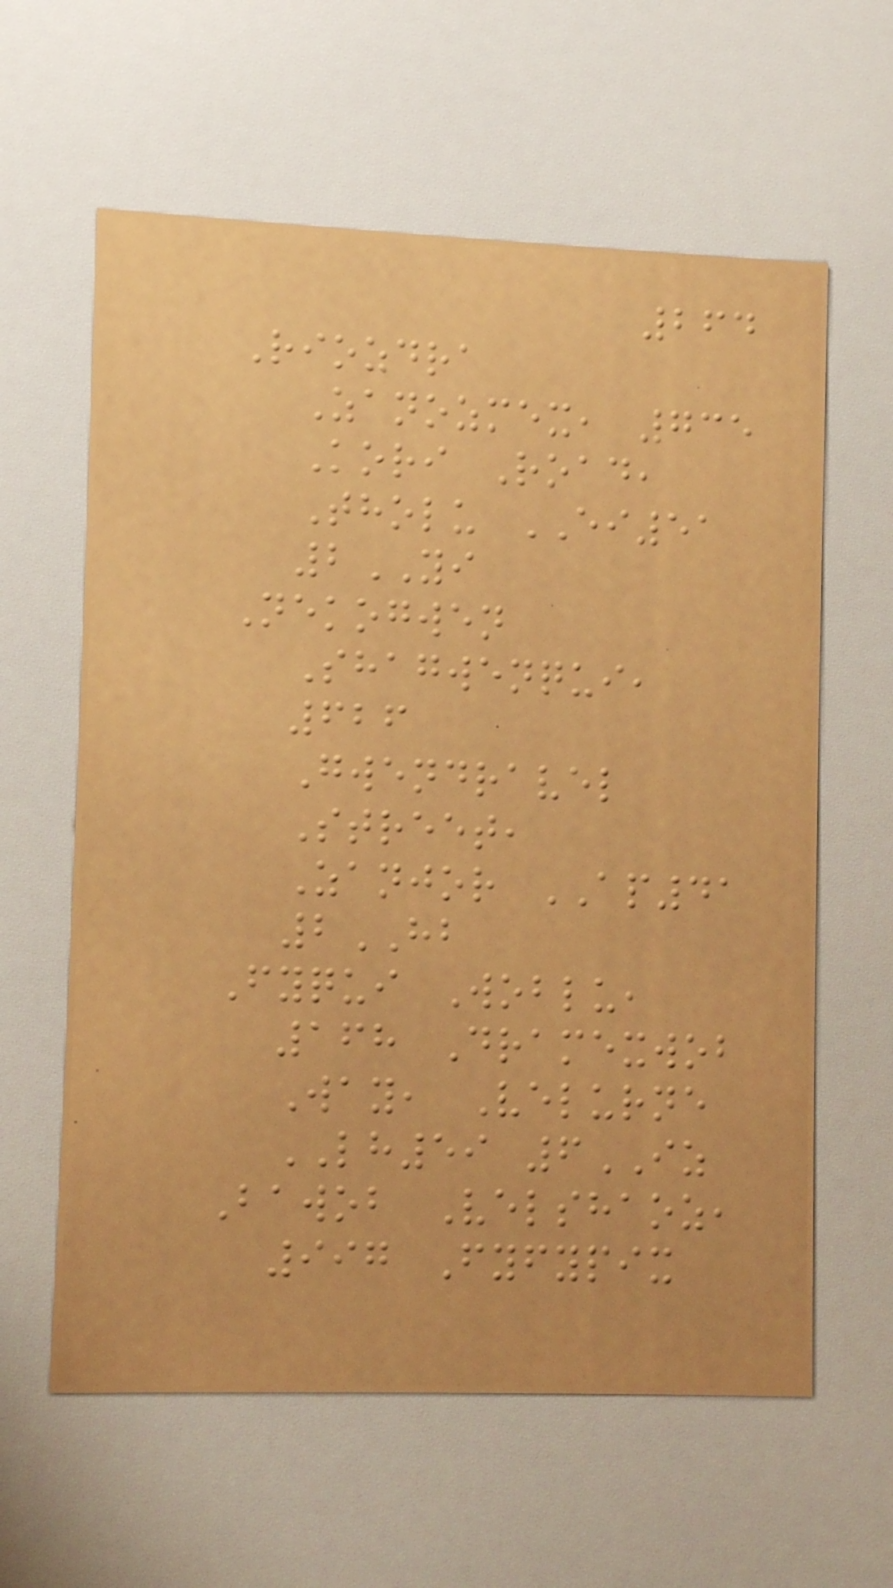264
Riozdra
Zanozmex, 735
Kori Road,
Tholu EI51
2YI
Nekogwen
Shagwenqui,
626
Gwendravel
Street,
Zanjor AP41
2HB
Fyqui Woblu,
168 Dramexwob
Way, Velurne
LH59 6IZ
Bawob Velshaoz,
997 Fyfypix
